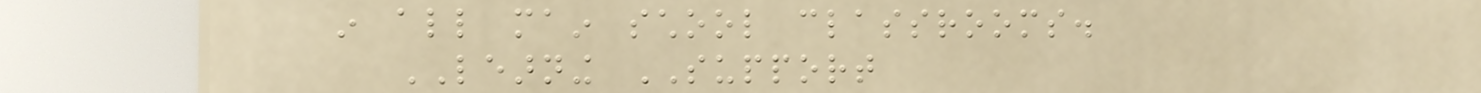in all main school classrooms.
LEARNING SUPPORT
